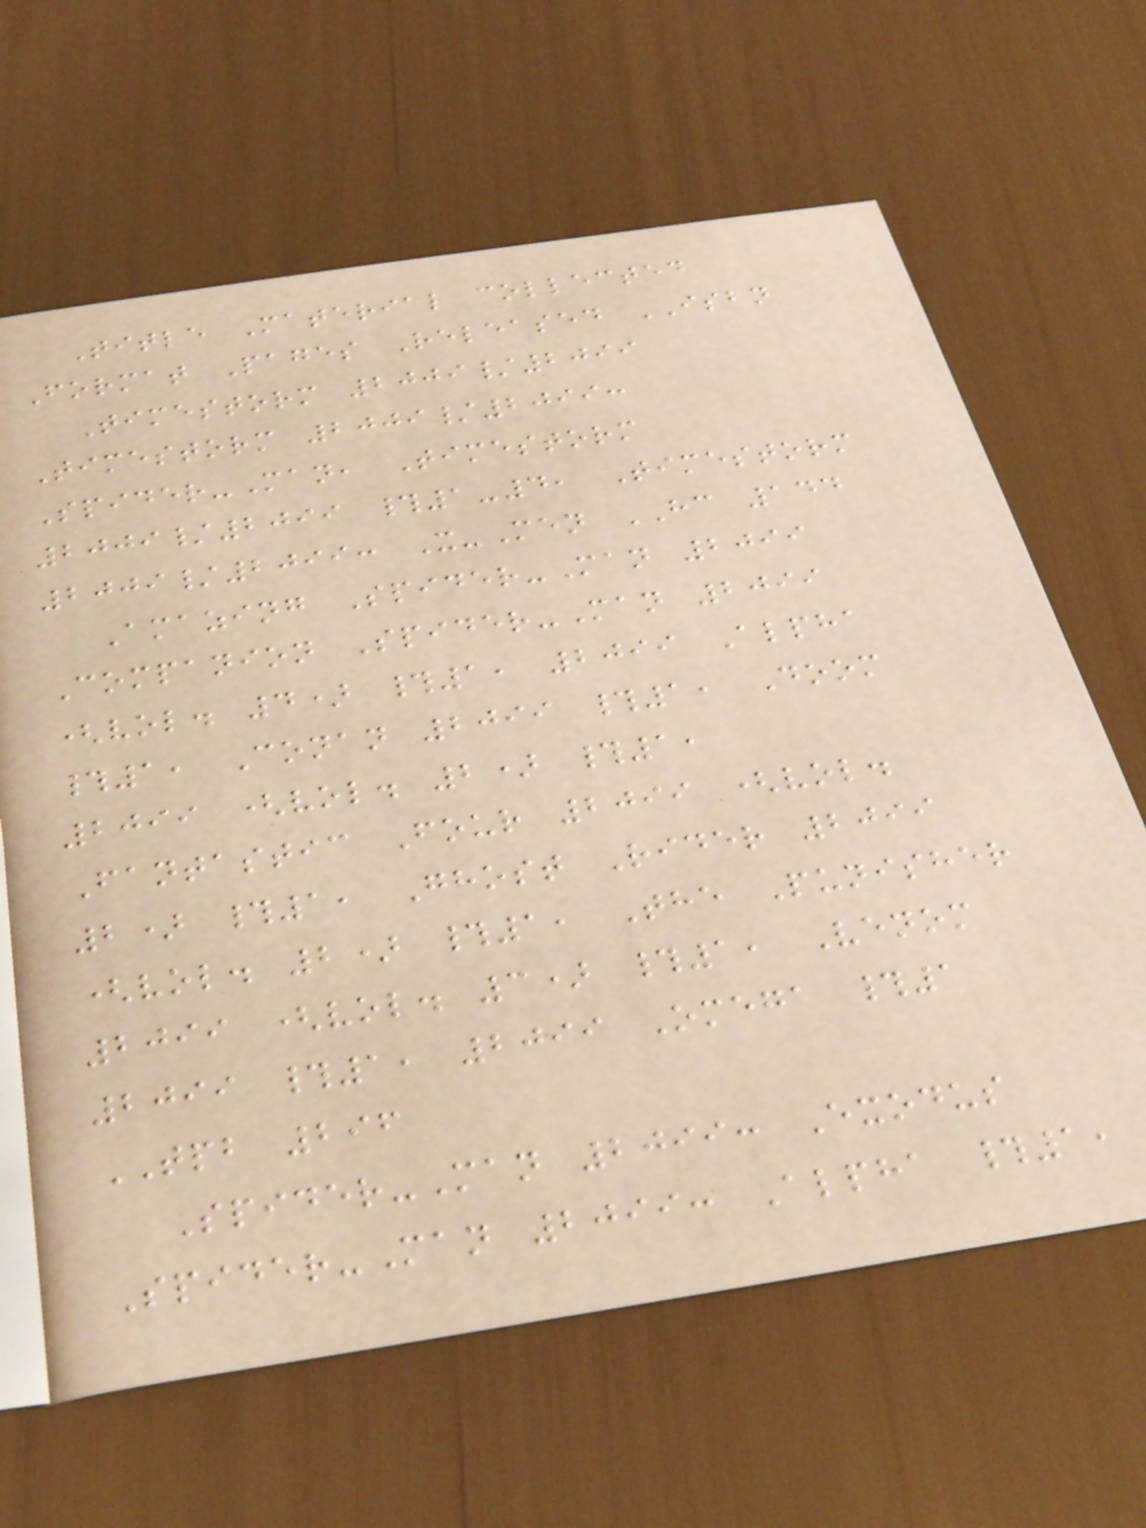Title Material collected
Format Pages Released ISBN
Timestorm 2009/2099
Timestorm 2009/2099:
Spider-Man, Timestorm
2009/2099 #1-4, Timestorm
2009/2099: X-Men HC 144
Amazing Spider-Man 2099
Companion Spider-Man 2099
(vol. 4) #1, 2099 Alpha
#1, Conan 2099 #1, Doom
2099 (vol. 2) #1,
Fantastic Four 2099 (vol.
2) #1, Ghost Rider 2099
(vol. 2) #1, The Punisher
2099 (vol. 3) #1, Venom
2099 #1, 2099 Omega #1
TPB 296
Spider-Man 2099: Exodus
Spider-Man 2099: Alpha #1,
